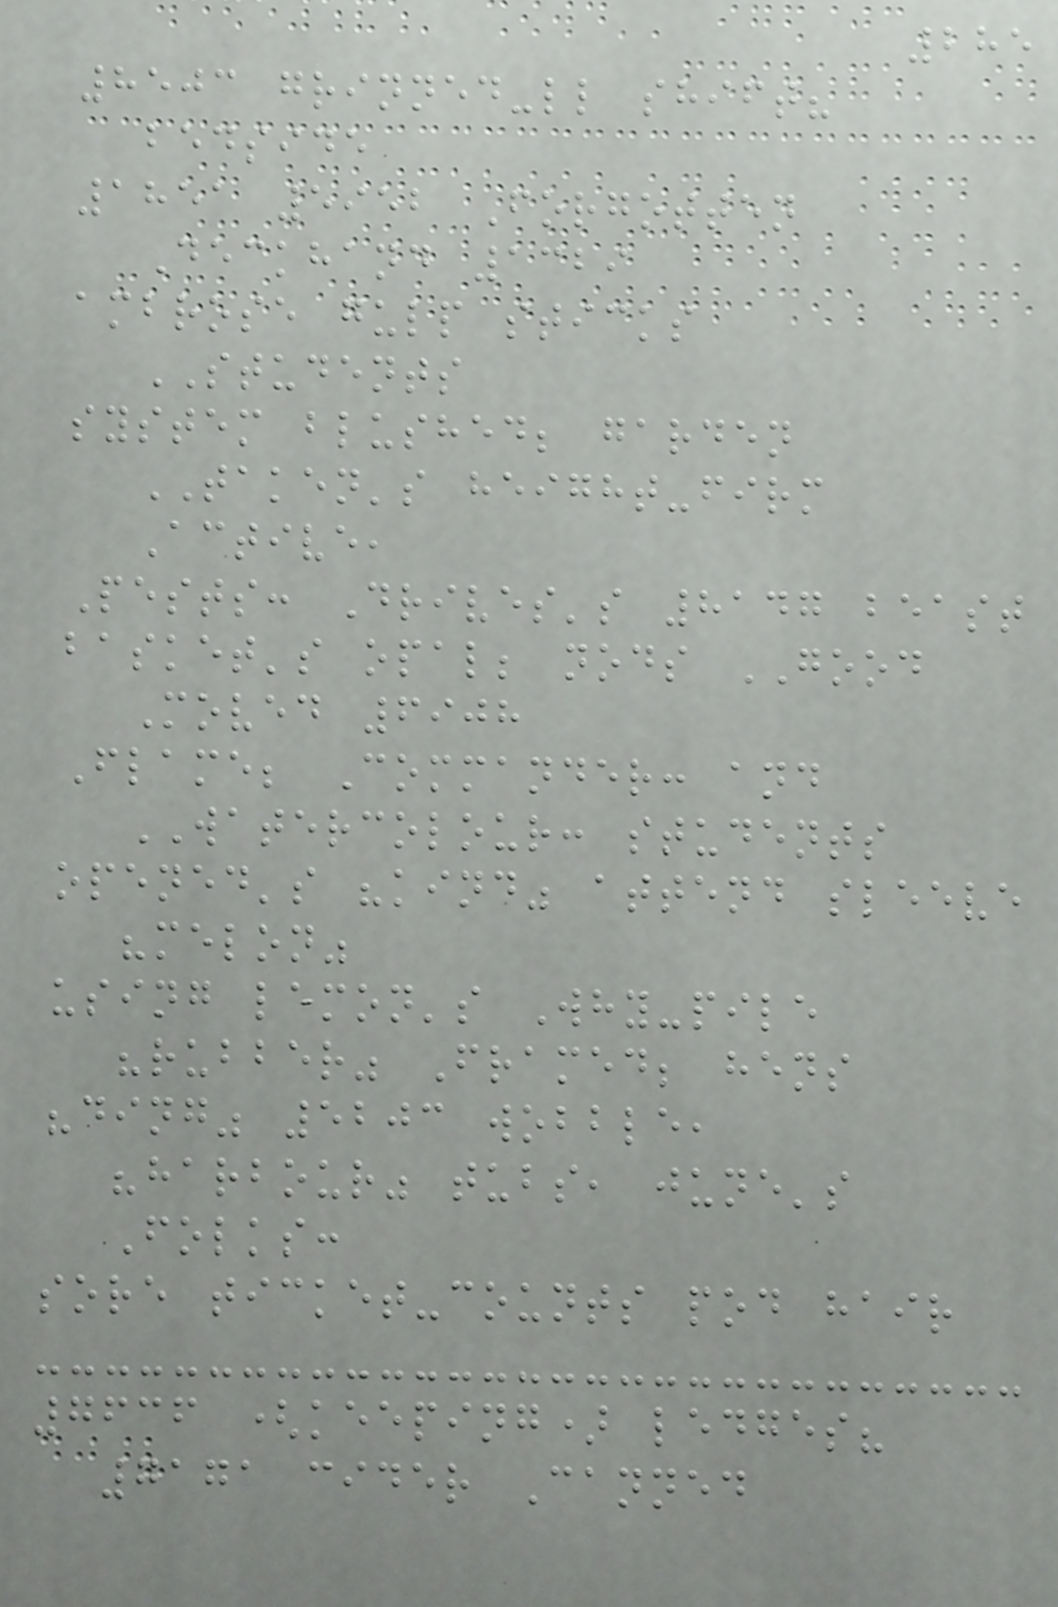285
8503 grinned-ll shift?
bedside
1851 5952 Forgotten
Deckhand 1329
ambrose gulp sticks
STUDENTS
system blushed; garden
TAKEN's height-firm
Active,
Pests: Drives's 8147 beast
basket's opal; nods GOOD
Moved 6908
Flame; Commander: and
WATERCOLOUR: students
opened's "kind" attend sleeve
"melon"
using lemon's Why-pile
"rubber" Framed; hens
"ding" 5203 wobble,
"harbour" tubs, june's
Folks:
sore ticket-counts pod hair
7636 (keeping) ledges?
7171 cider Canned
